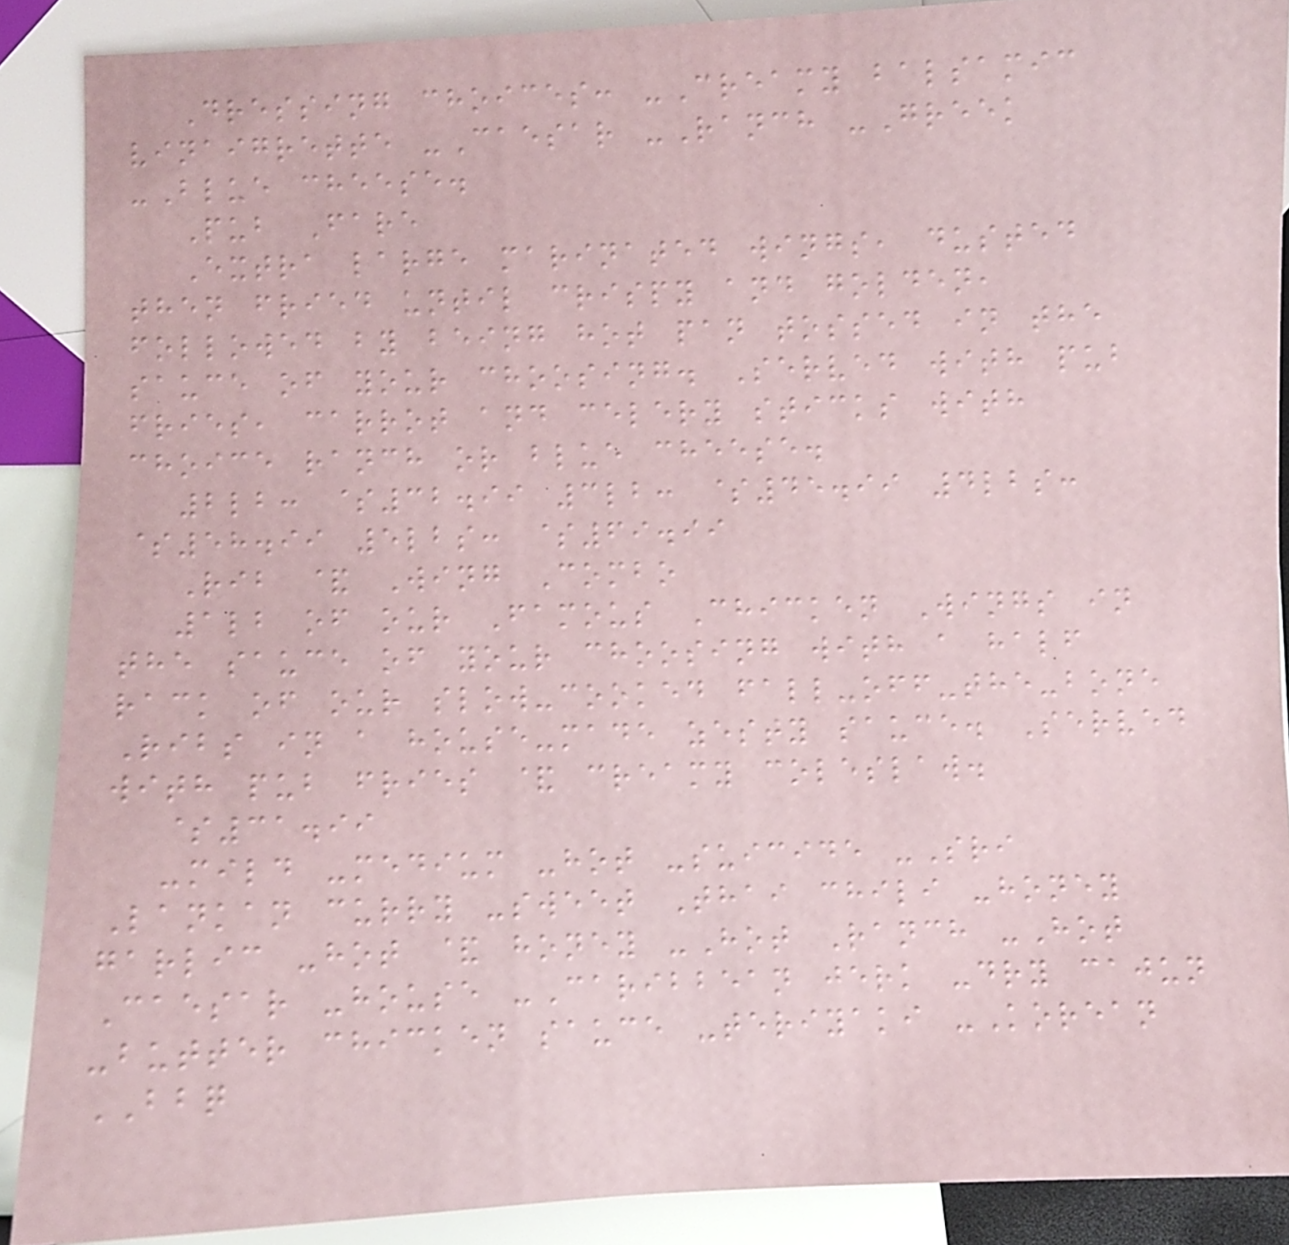Dressing choices: -Creamy balsamic
vinaigrette -Caesar -Ranch -Greek
-Blue cheese.
Pub Fare
Extra large marinated wings, dusted
then fried until crispy and golden,
followed by being hot pan tossed in the
sauce of your choosing. Served with pub
fries, carrot and celery sticks with
choice ranch or blue cheese.
2lb: $32.99 3lb: $45.99 4lbs:
$58.99 5lbs: $69.99
Rib & Wing Combo
1lb of our Famous Chicken Wings in
the sauce of your choosing with a half
rack of our slow-cooked fall-off-the-bone
Ribs in a house-made zesty sauce. Served
with pub fries & creamy coleslaw.
$31.99
-mild -medium -hot -suicide -Sri
Lankan curry -sweet Thai chili -honey
garlic -hot & honey -Hot Ranch -Hot
Caesar -house -Caribbean jerk -dry cajun
-butter chicken sauce -teriyaki -Korean
BBQ
